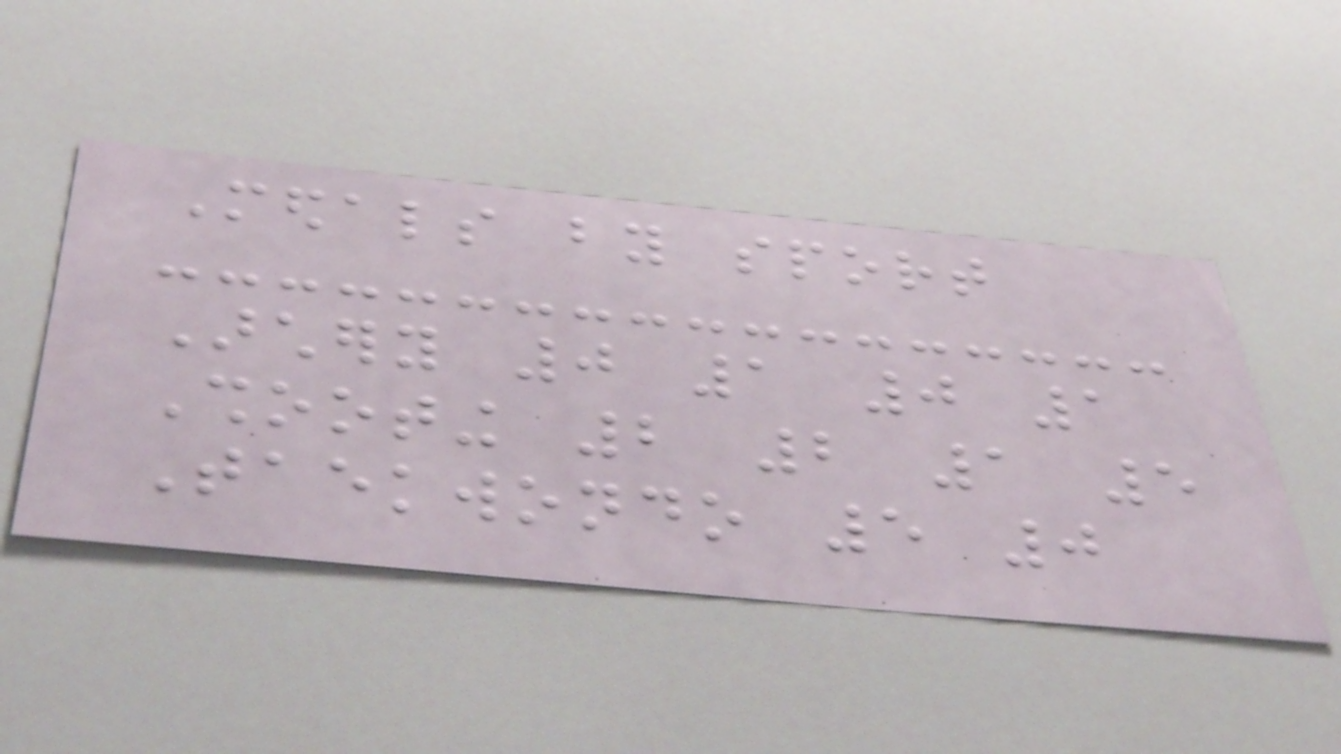Medals by sport
Archery 0 1 0 1
Shooting 2 2 1 5
Taekwondo 5 0
